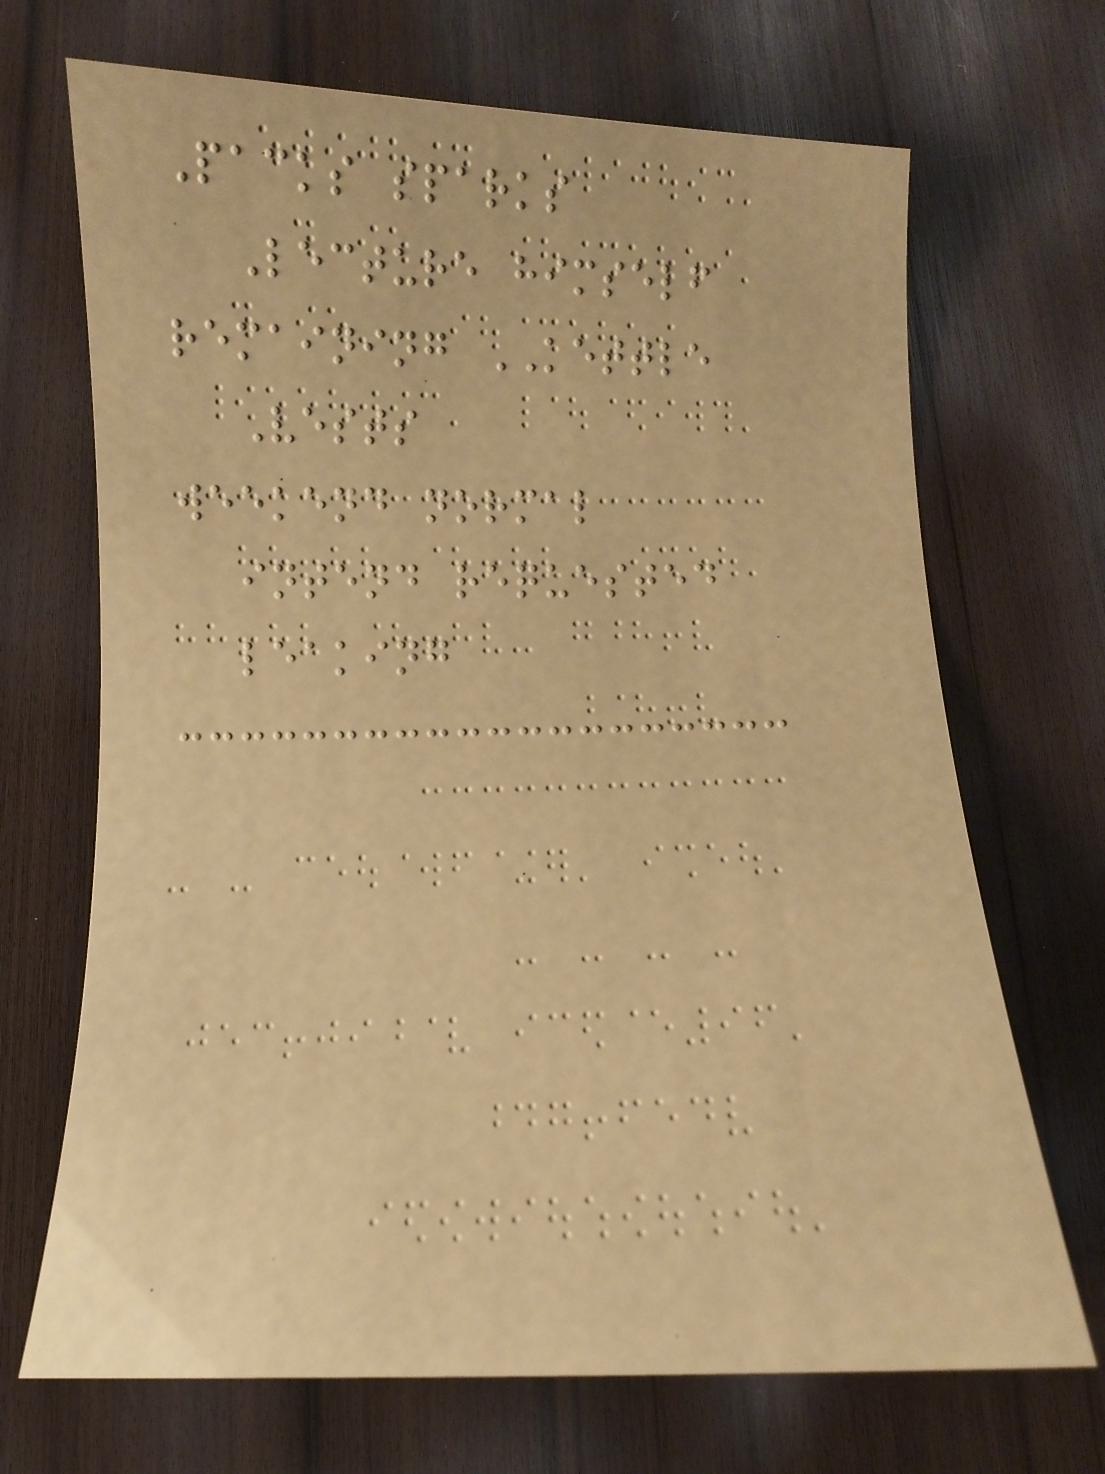Packs sparks
Lecture himself
remaining KETTLE
Vests
weekend normal
intend requested
leaking
